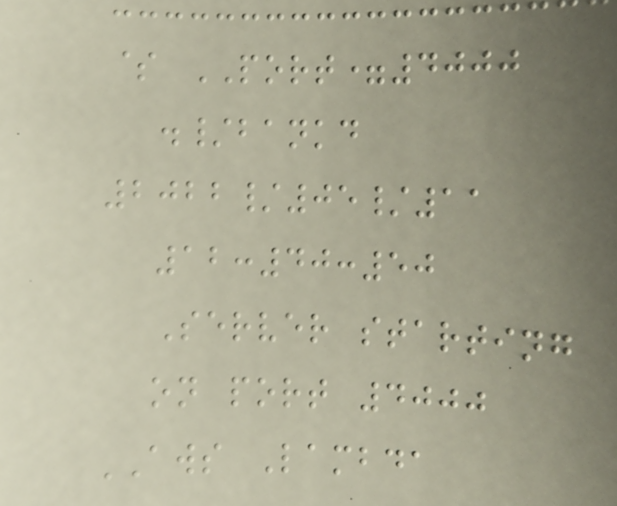$ PORT=4000
./bankd
2022/05/11
12:40:50
Server starting
on port 4000
AWS Lambda
